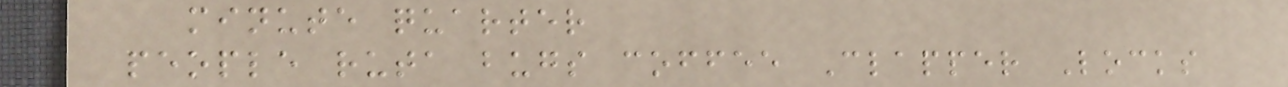minute quarter
people ruta bugs coffee Clapper Locks
